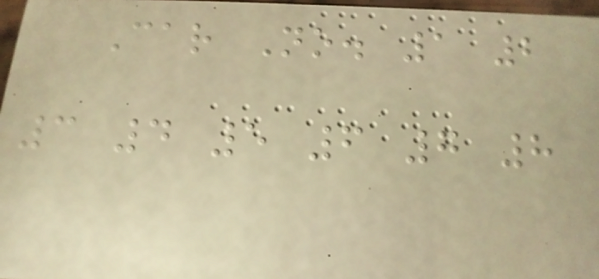Car No. 1 2
3 4 5 6 7 8
